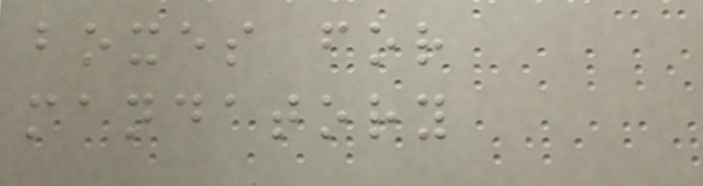boxes for
mandatory
